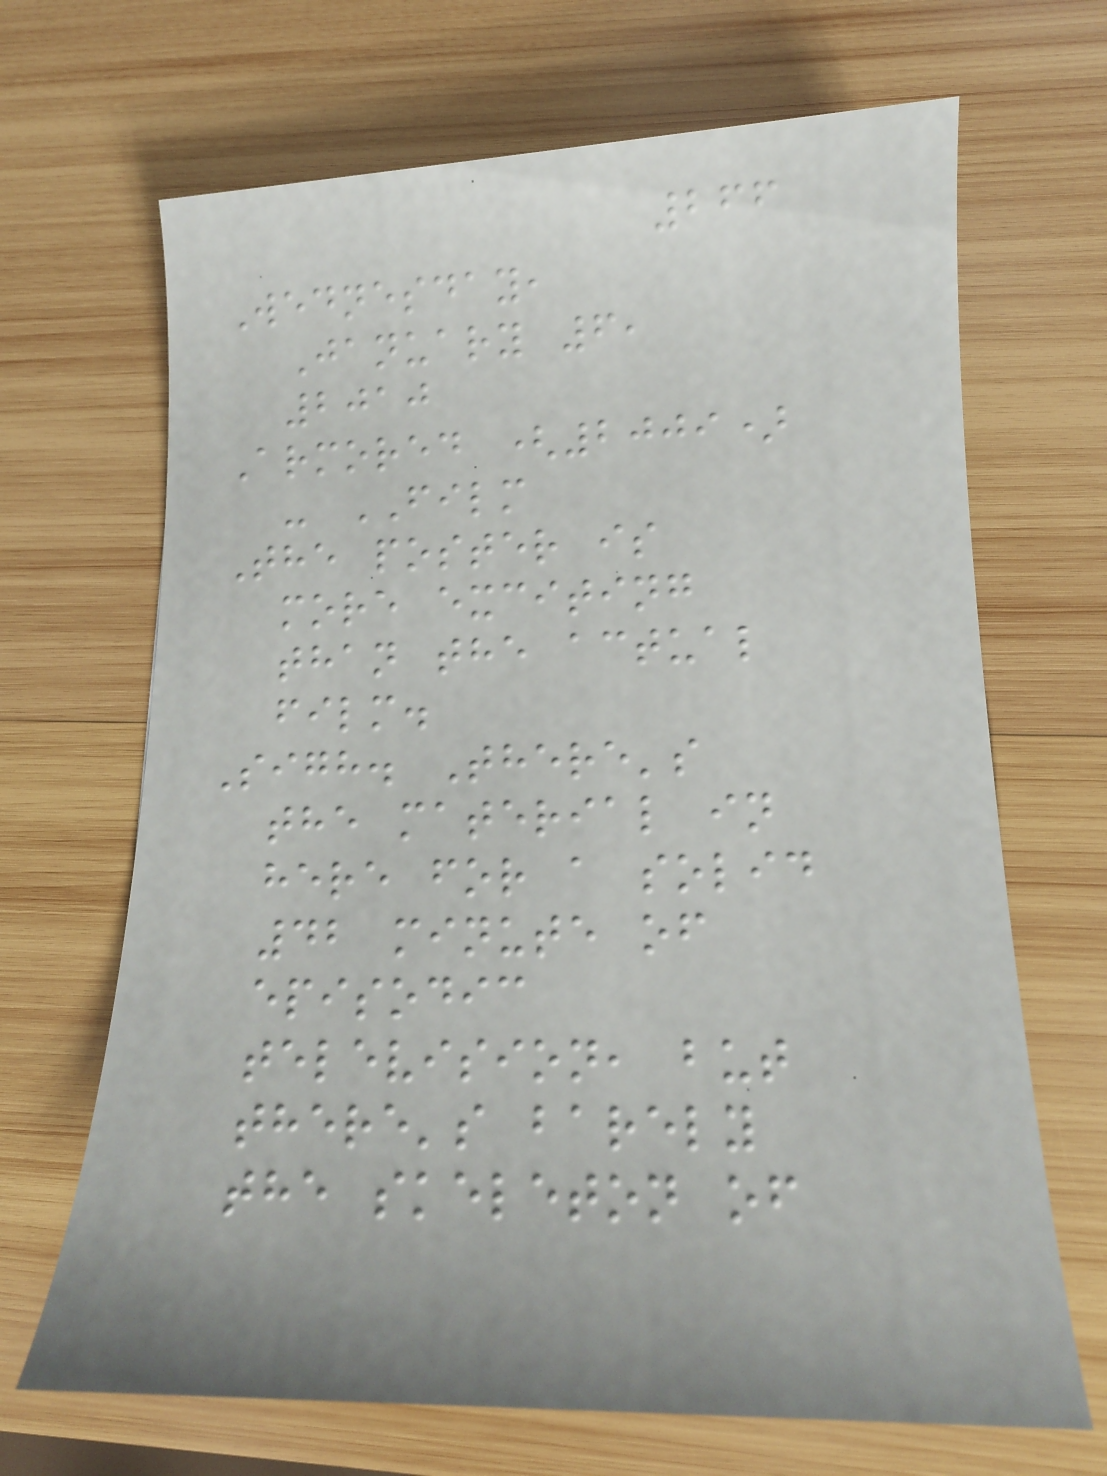266
Wednesday,
January 6,
2010
Armored (2009)
- FILM
The poster is
more exciting
than the actual
film.
Sigh. There's
the material in
here for a solid
42 minute of
episodic
television, but
there's barely
the skeleton of
